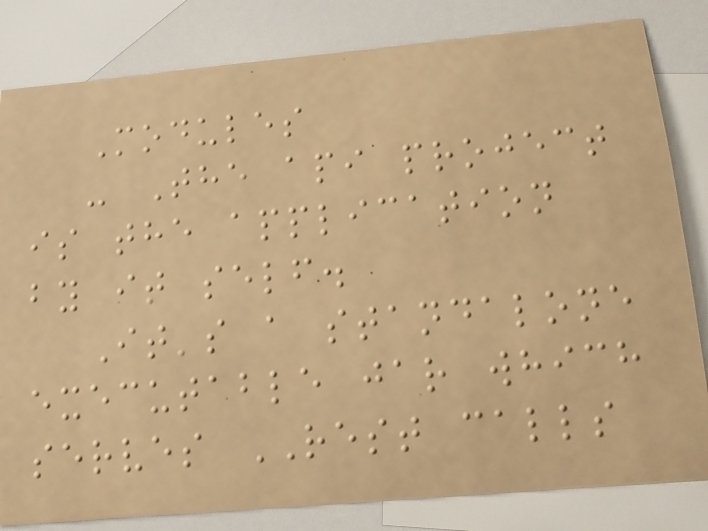Modules
- The api project
is the application
by it self.
It's a standalone
executable jar which
serves REST calls
